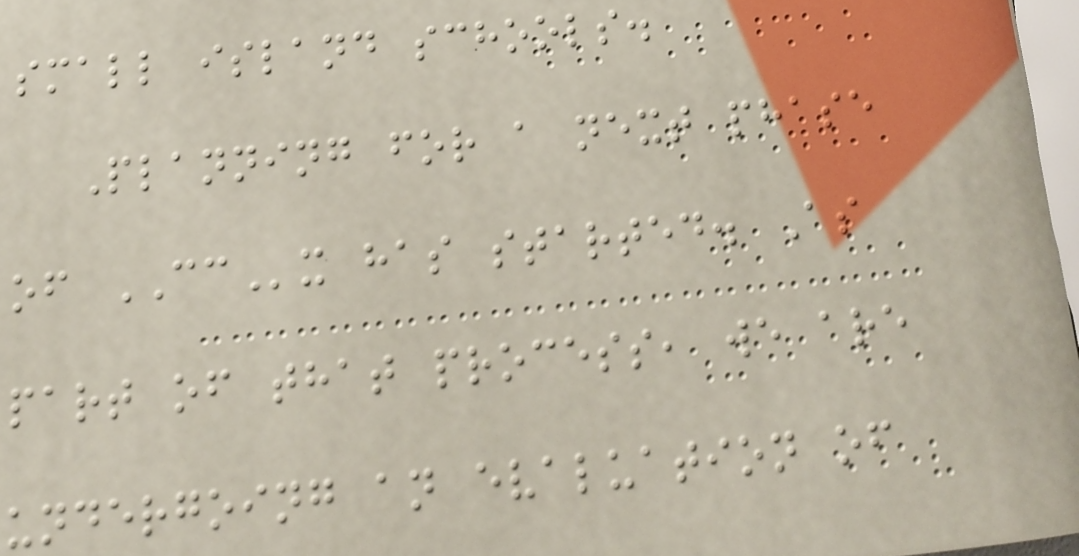small island schools.
Planning for a next phase
of CCx has started. As
part of that process, we are
undergoing an evaluation of
